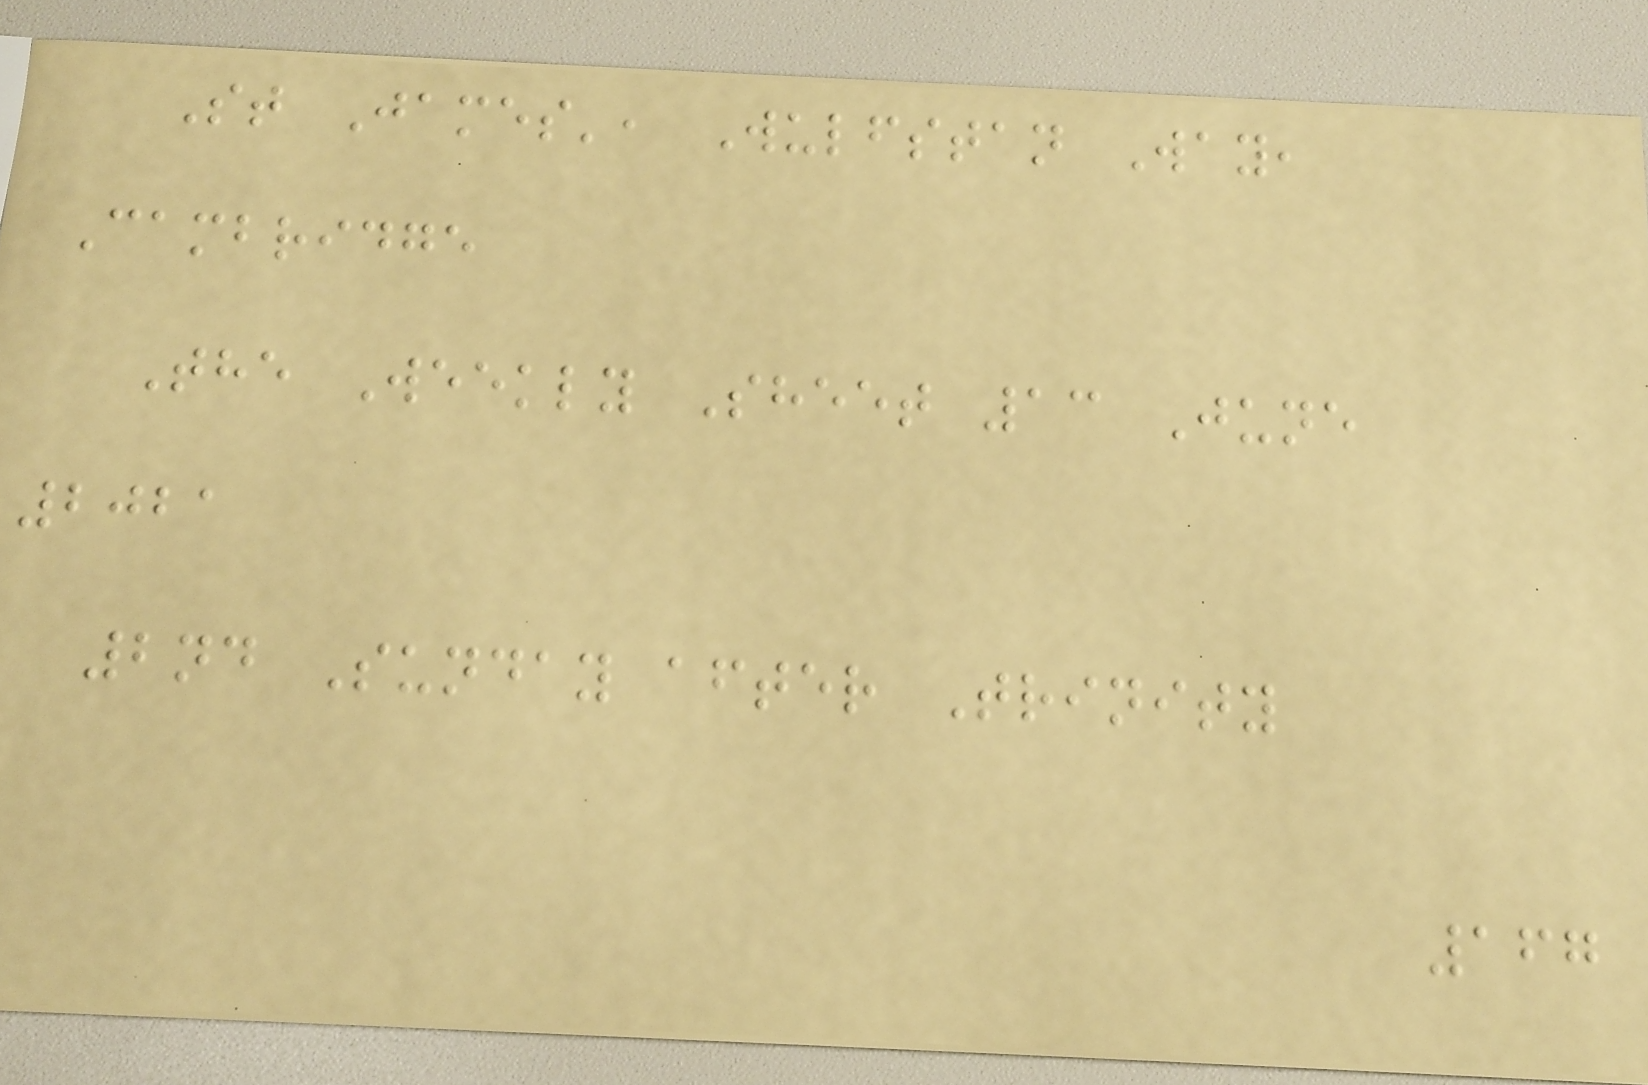St James', Wulfstan Way,
Cambridge
The Weekly Sheet 13 June
2021
2nd Sunday after Trinity
167
